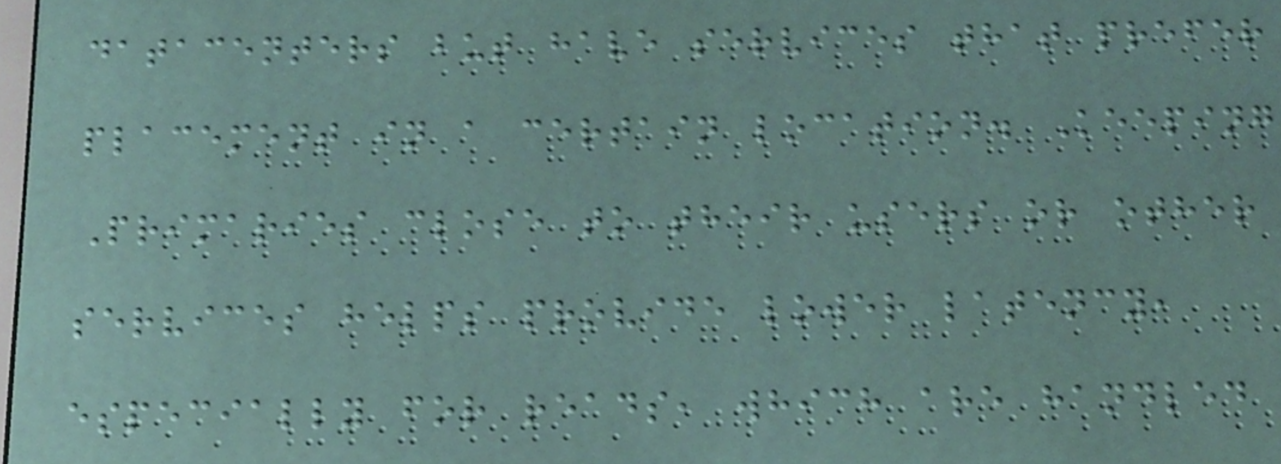datacenters but have services that prefer
placement in a certain location. Keeping
Primaries close to their users or other
services helps provide lower latency,
especially for reads, which are handled
